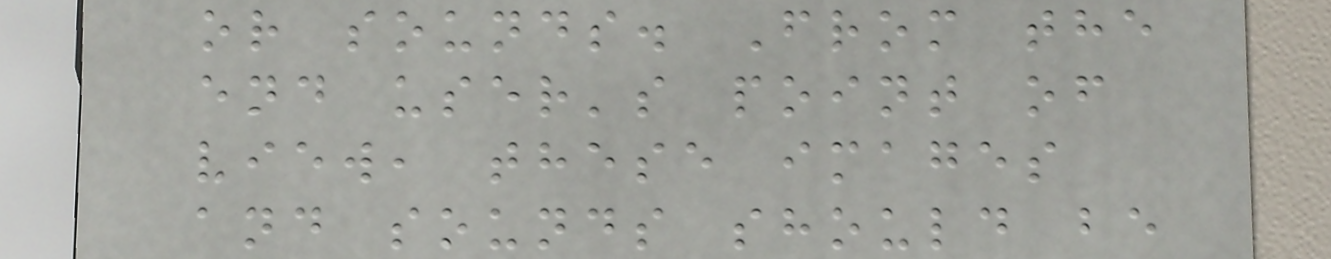or sounds. From the
end user's point of
view, these images
and sounds should be
